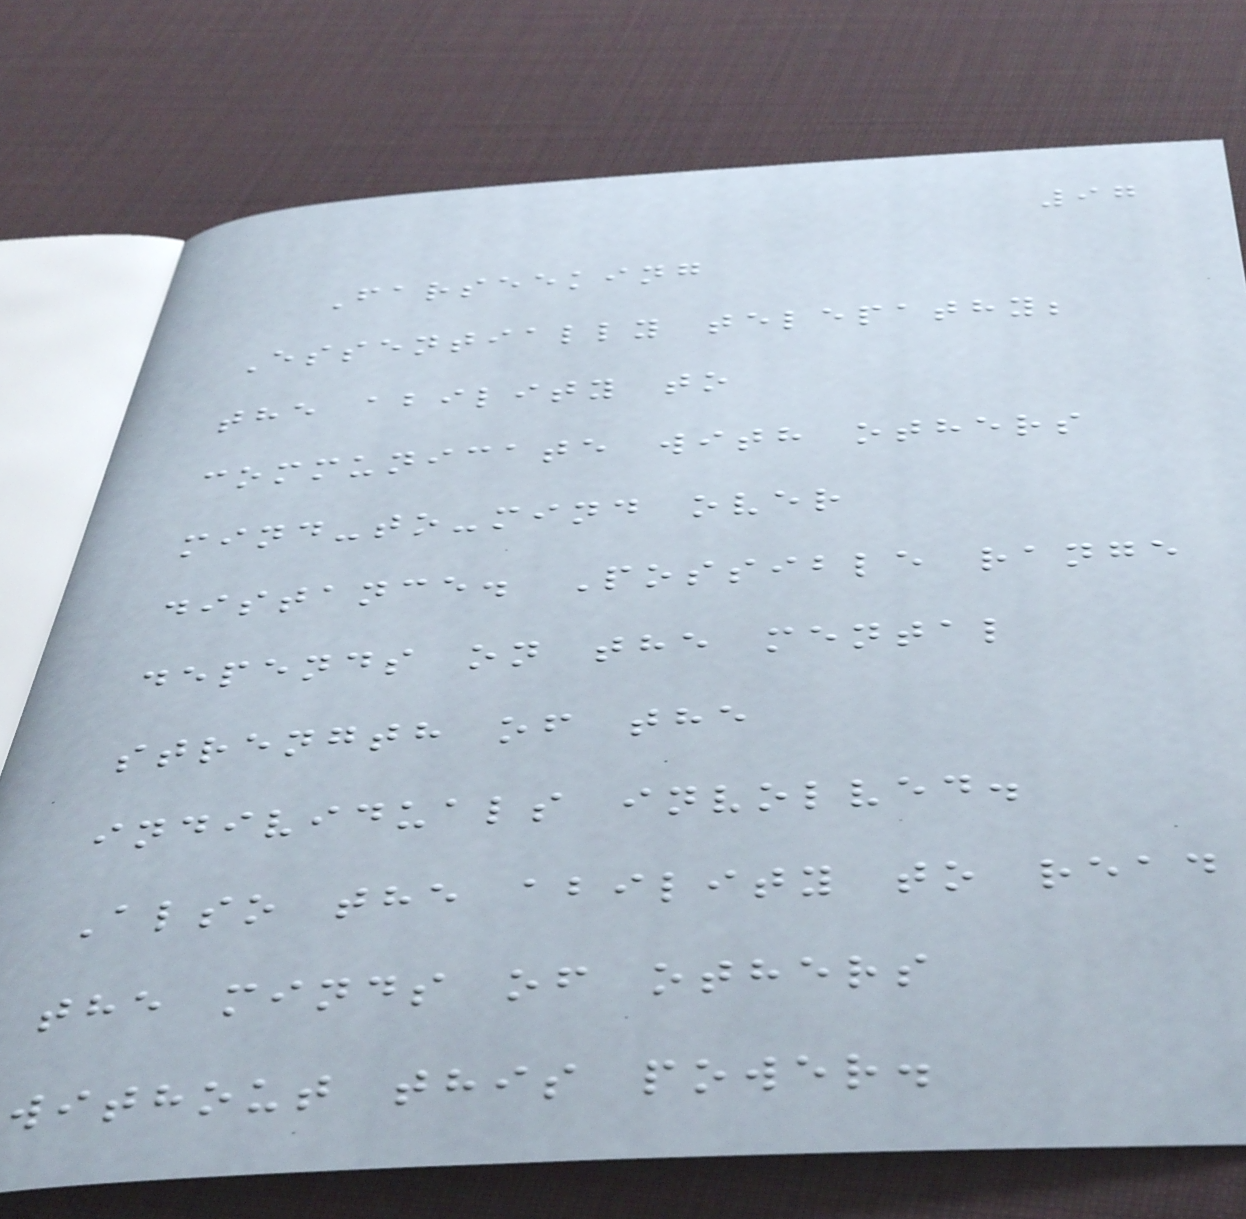97
Farseeking
Essentially telepathy;
the ability to
communicate with others
mind-to-mind over
distance. Possible range
depends on the mental
strength of the
individuals involved.
Also the ability to read
the minds of others
without this power.
